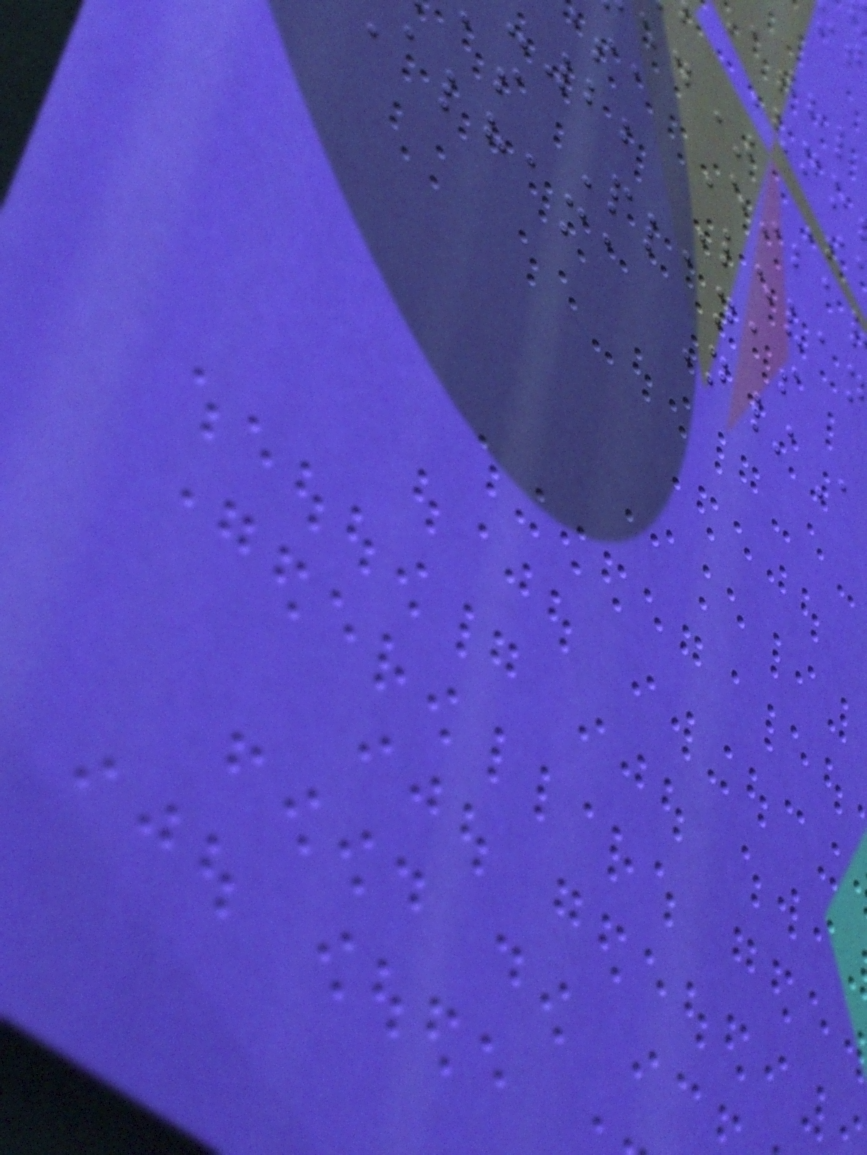(no
ed) S
sa Eiba
22 Leva
as Planas
alhama N/A
